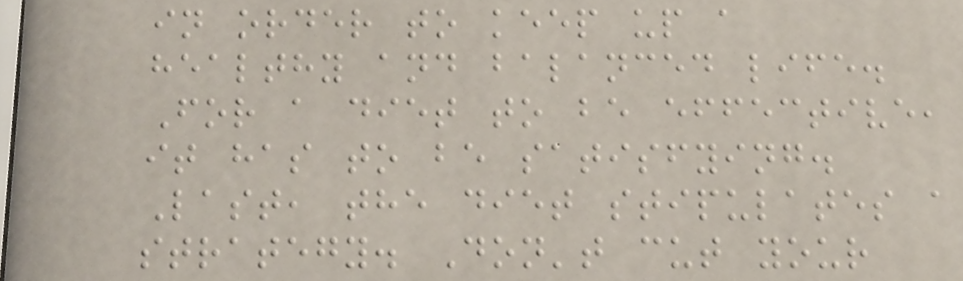in order to keep up a
healthy and balanced life.
For a diet to be effective,
it has to be satisfying.
Last, the diet stipulates a
strategy. Don't cut your
